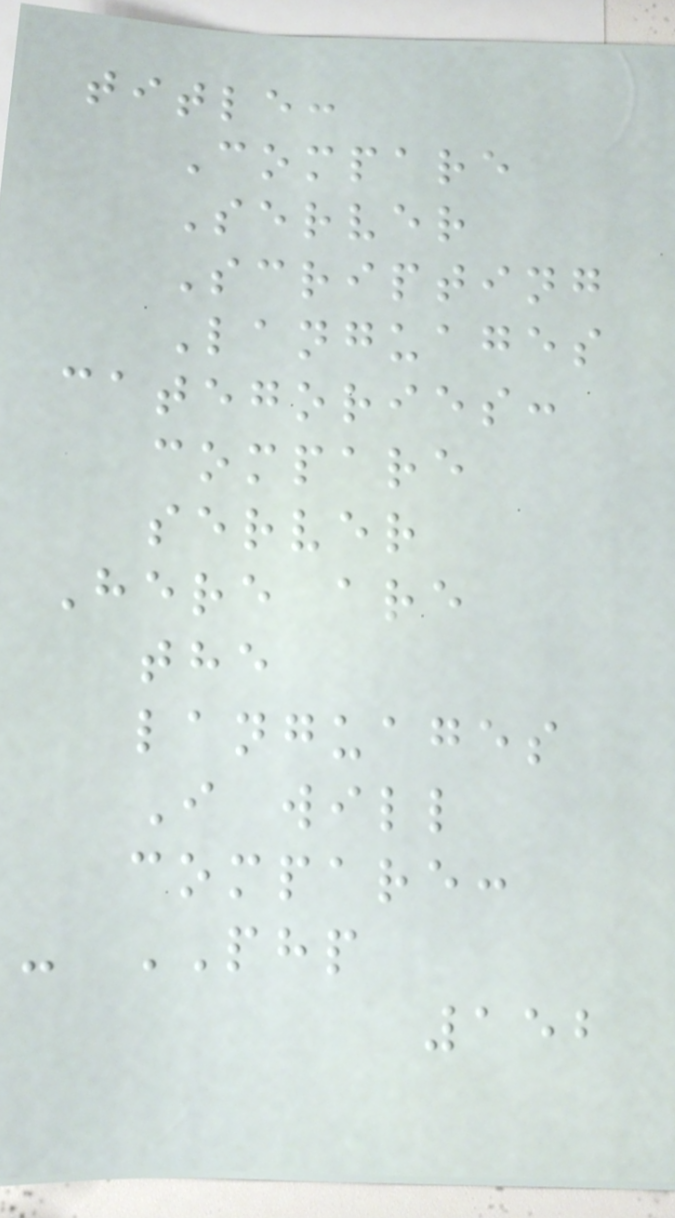title:
Compare
Server
Scripting
Languages
categories:
compare
server
Here are
the
languages
I will
compare:
- PHP
152
